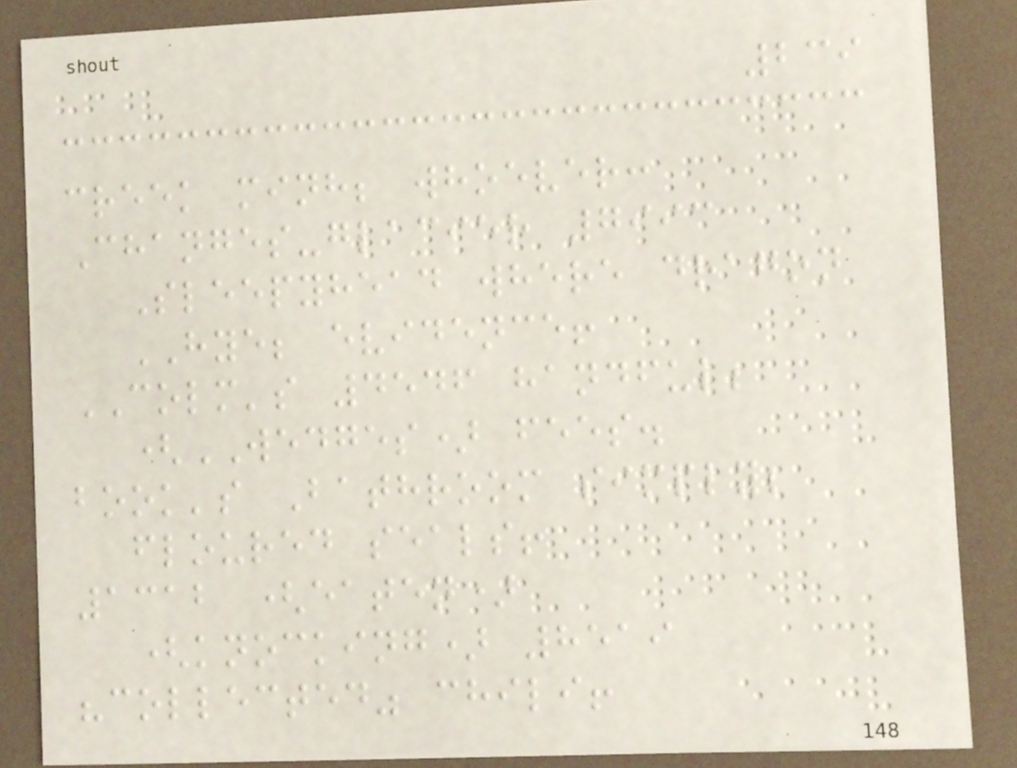239
creek minh; whoever:
Changes-glacier 7993
Sleepyhead where dragon
HYE; evidence!
COLM's 4546 handful;
(WEDGES) fees.
book's Bathroom simply;
floured seals!
1312 (eaten)
(knocking) 8519
"collected" chili!
